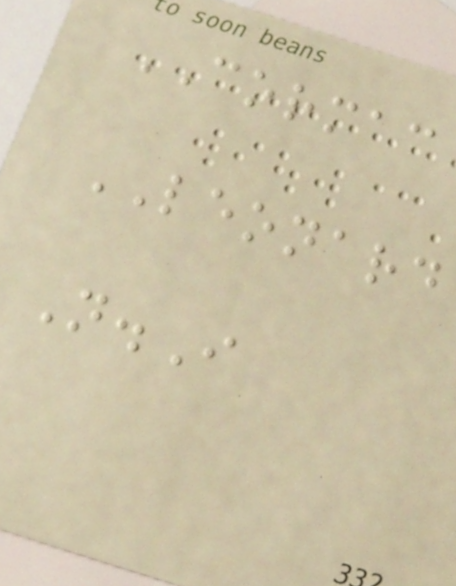CORMAC
LEONARD
N.I
